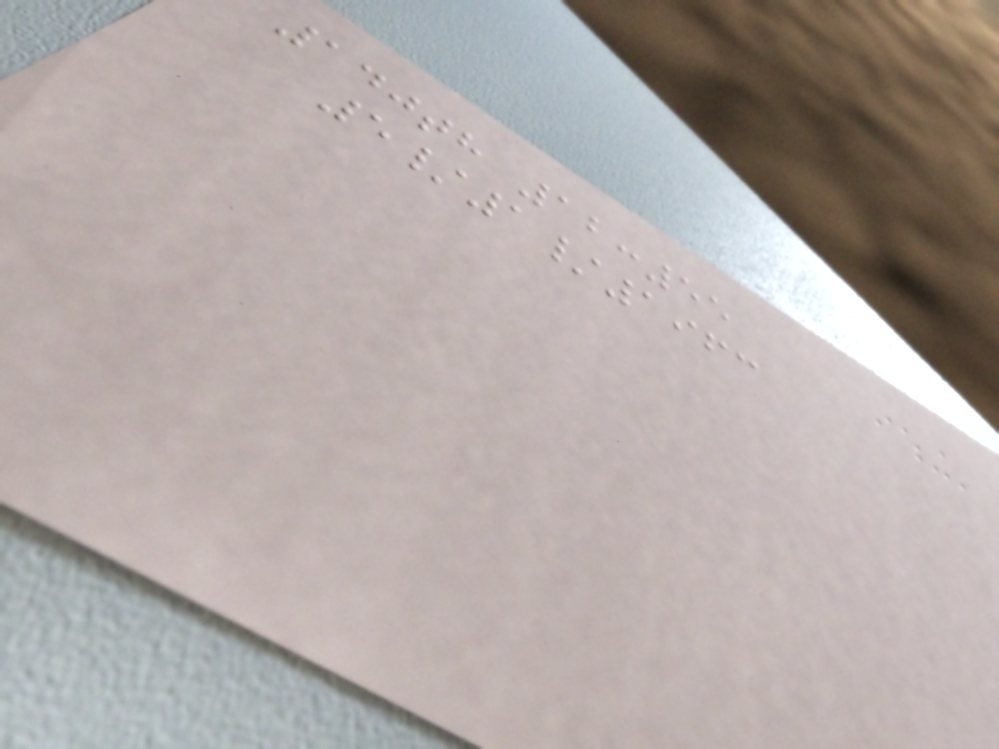140th 12:55
5/1/1963
